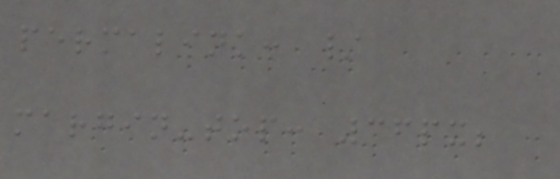permalink: /
margin-top: 36px;
